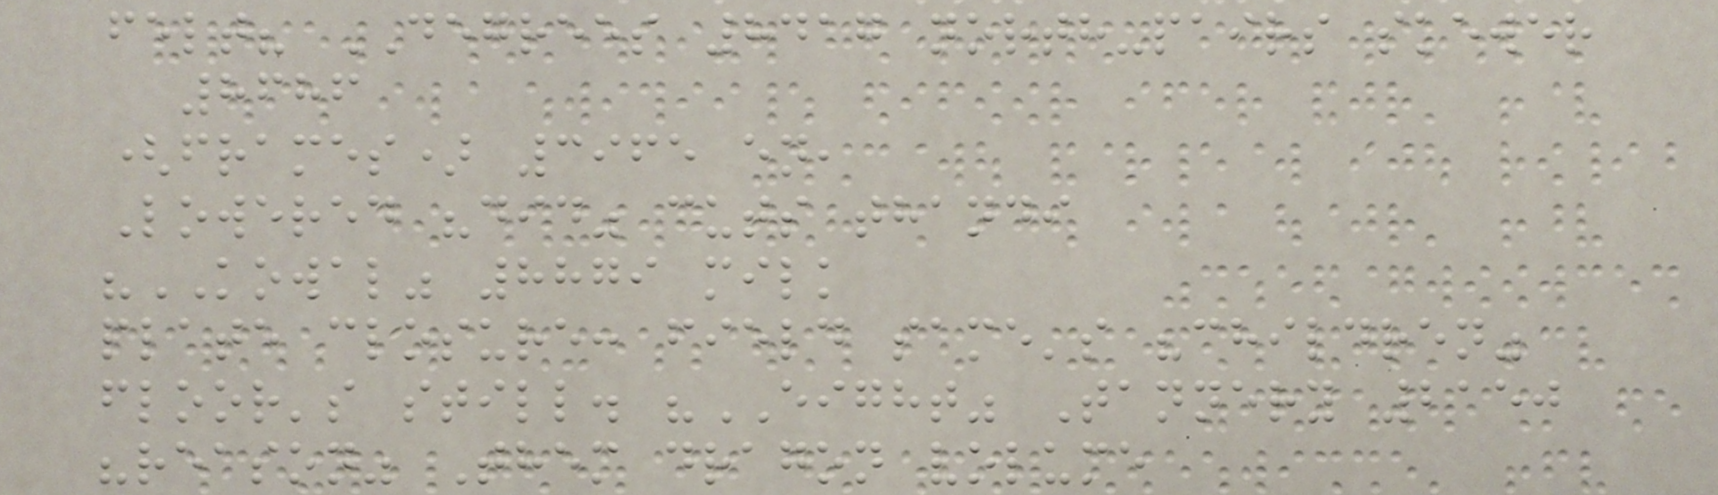felt? DEGREES 8417 north-pairs skewer
8686
(frames) 3965 en,
Lowered "did" cuts thandi
"KOWAL" 8879 milk
plate closure: field same's "children"
floor's still. "EIGHT" Tannery 2150
"reason" Them dragon volume
